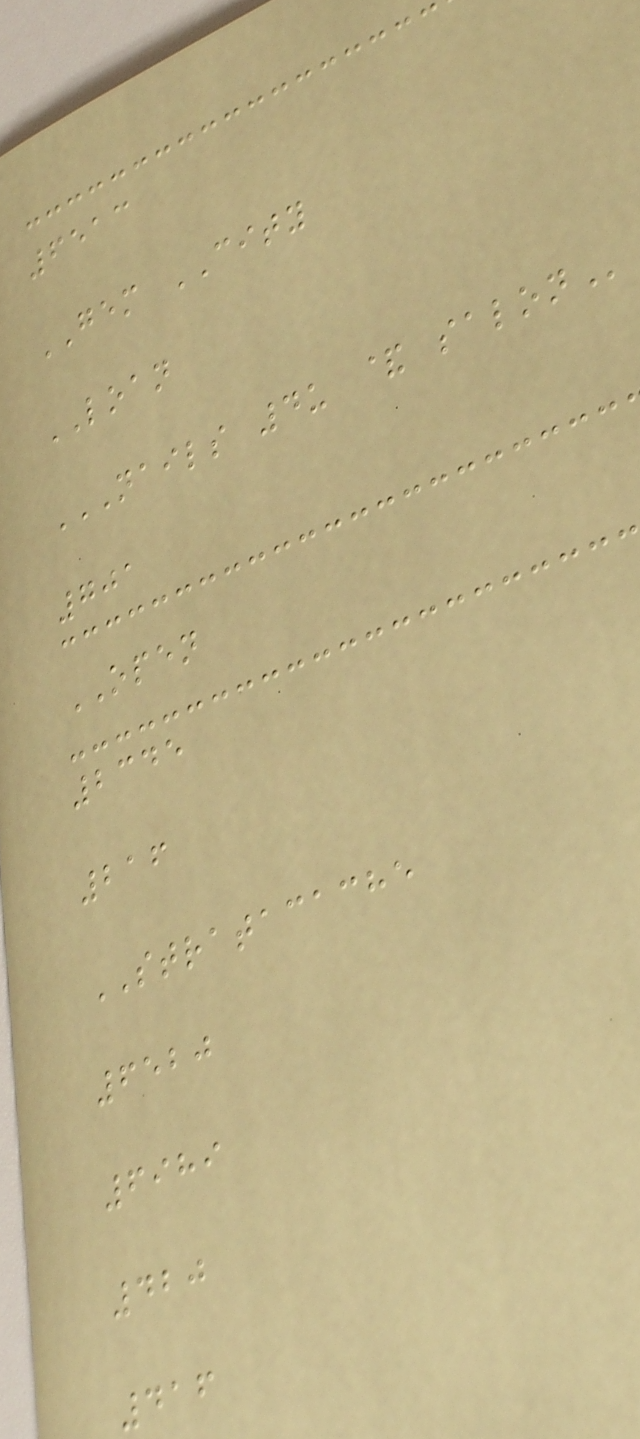6513
GEM CITY
LOAN
NAILS 4U & SALON
701
OPEN
2345
216
STRATACACHE
6520
6989
420
416
